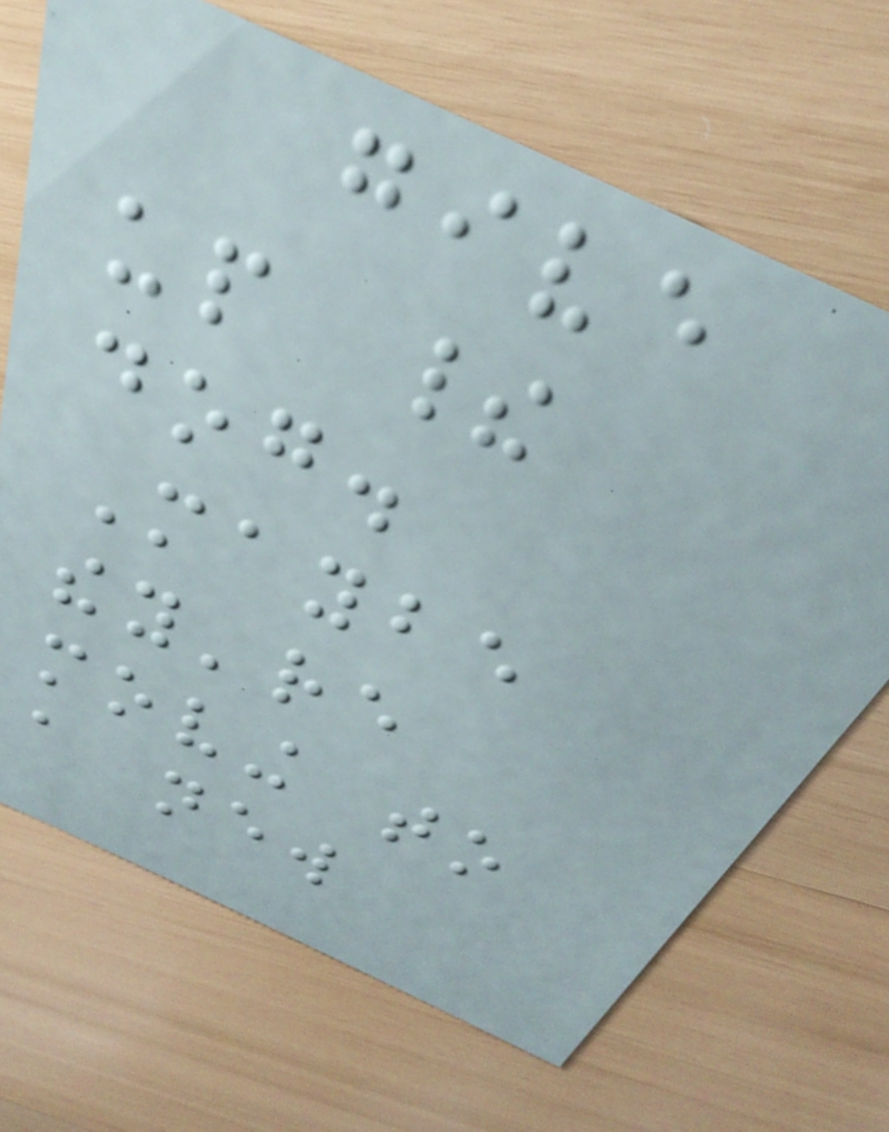give
up their
dog.
Maybe
they're
moving to
a new
